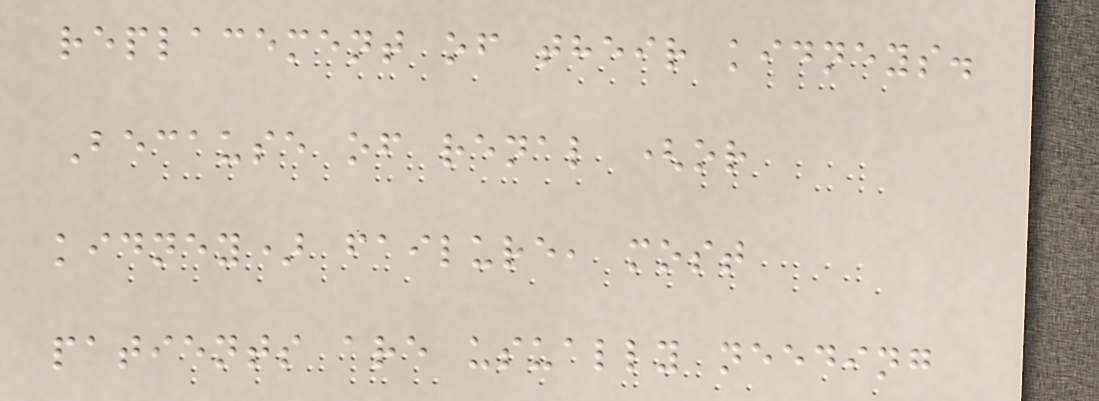replacement of their kidneys.
Because of renal (or
kidney) failure, most
patients are usually needing
